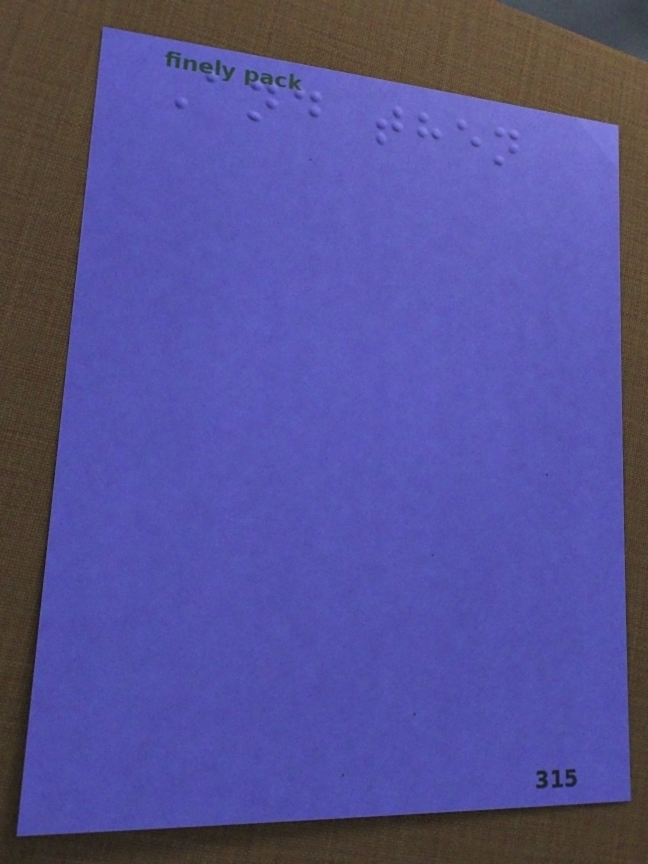And then
